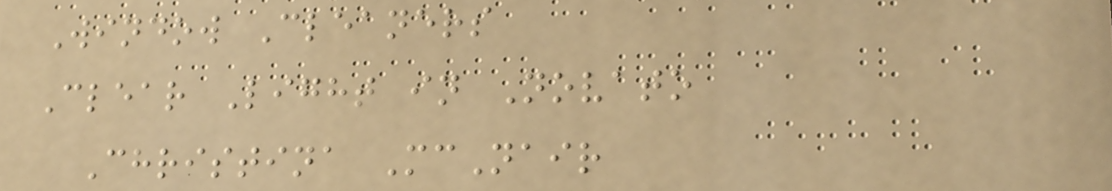Window Cleaners
Clear Light in Novato
Christina McNair
